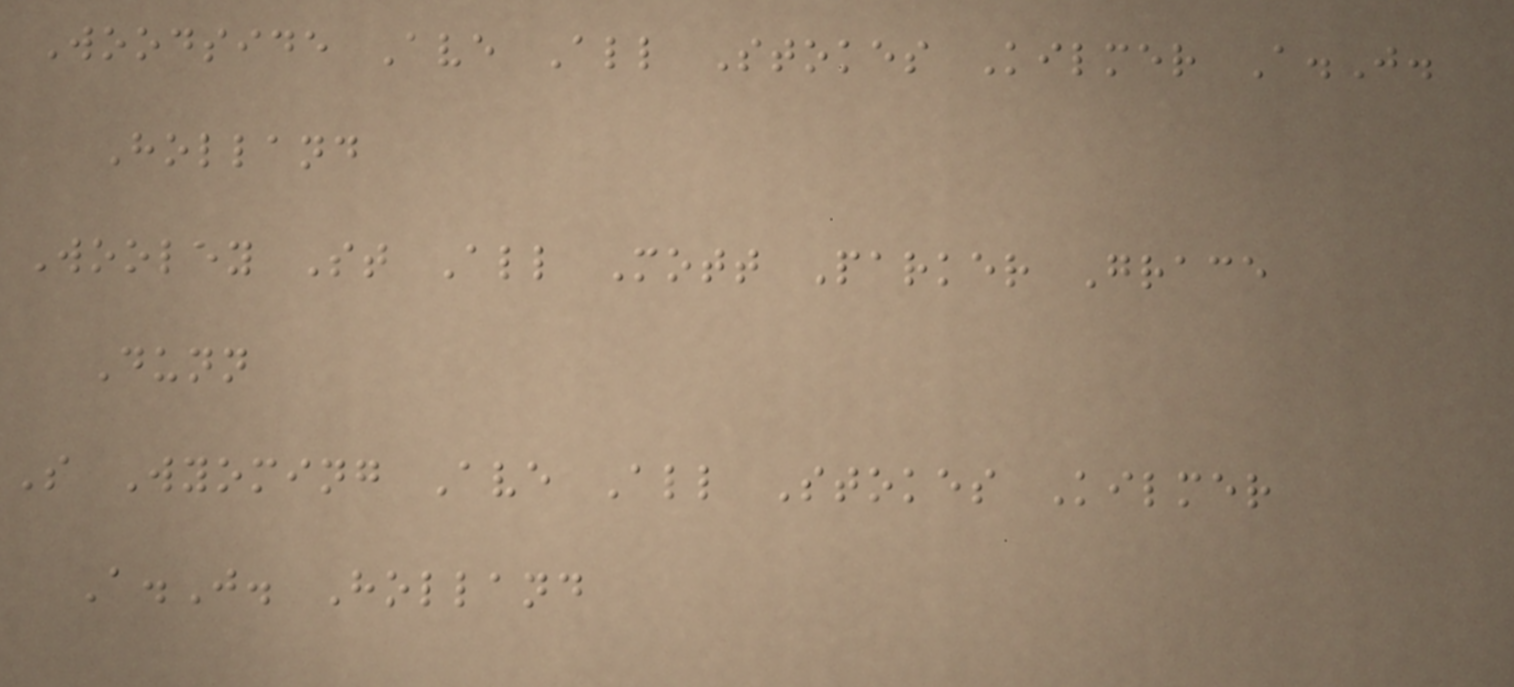Woodside Ave All Stokes Kilmer A.J.
Holland
Wooley St All Mott Parker Grace
Dunn
S Wyoming Ave All Stokes Kilmer
A.J. Holland
